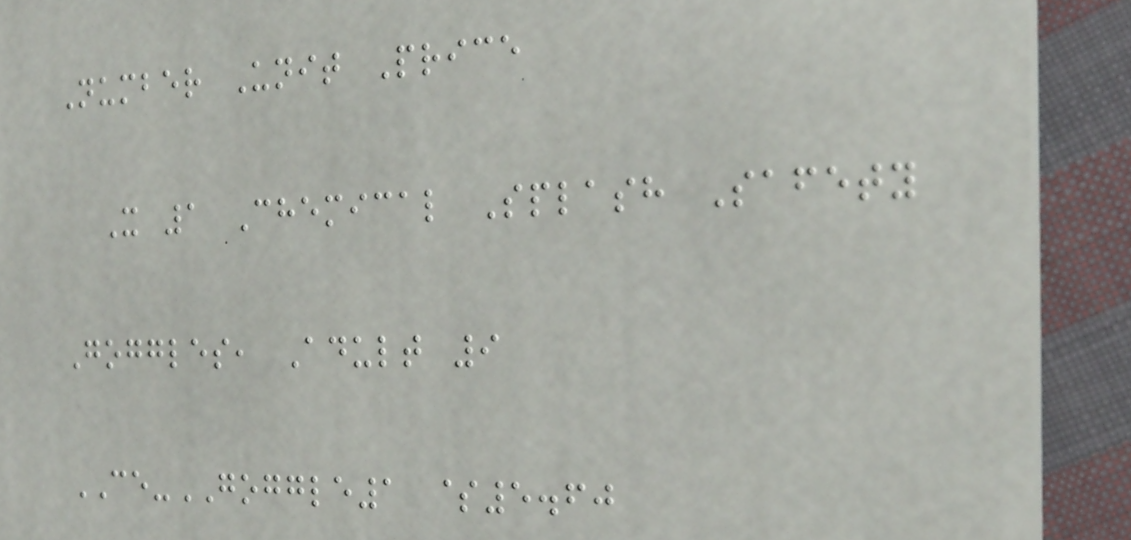Number Unit Price
X 1 Chemical Splash Safety
Goggles, Adult 9
CE-GOGGLE1 $5.60
